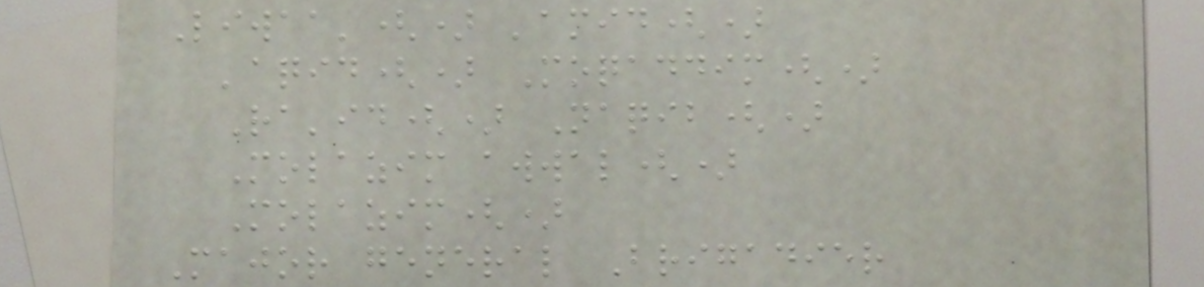Liwaa'() 'amid()
'aqid() Moqaddim()
Ra'id() Naqib()
Molazim awwal()
Molazim()
Major general Brigadier
